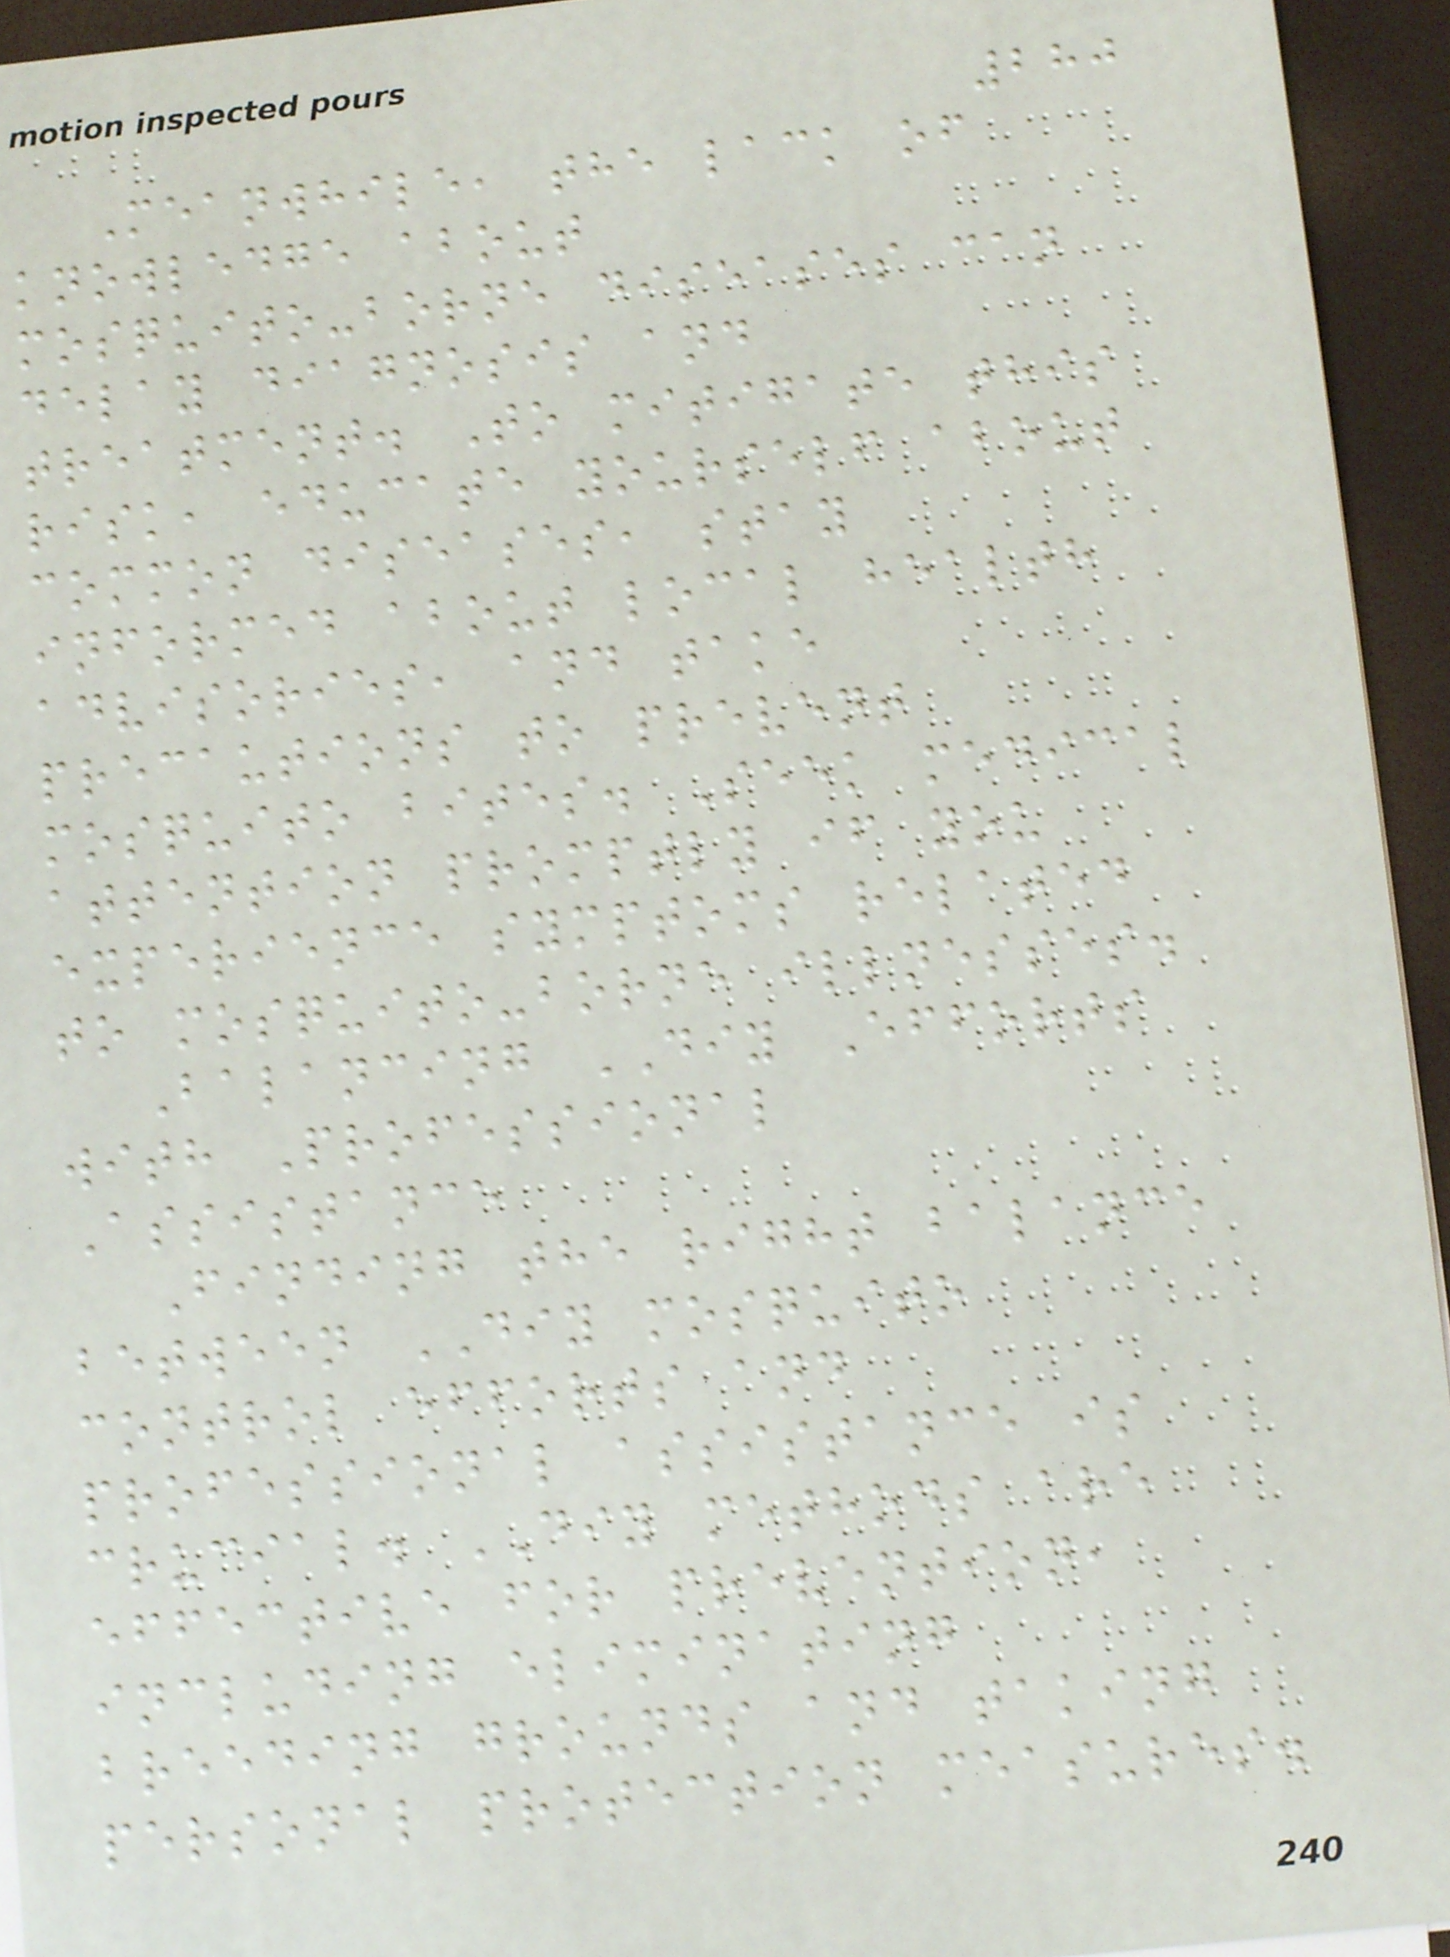280
Meanwhile, the lack of
knowledge about
mosquito-borne diseases can
delay diagnosis and
treatment. To mitigate this
risk, educate yourself about
common diseases, stay
informed about local health
advisories, and take
precautions to prevent
mosquito bites. Seek medical
attention promptly if you
experience symptoms related
to mosquito-borne illnesses.
Balancing DIY Efforts
with Professional
Assistance
Finding the right balance
between DIY mosquito
control efforts and
professional assistance is
crucial. DIY methods are
effective for prevention,
including eliminating
breeding grounds and taking
personal protection measures.
